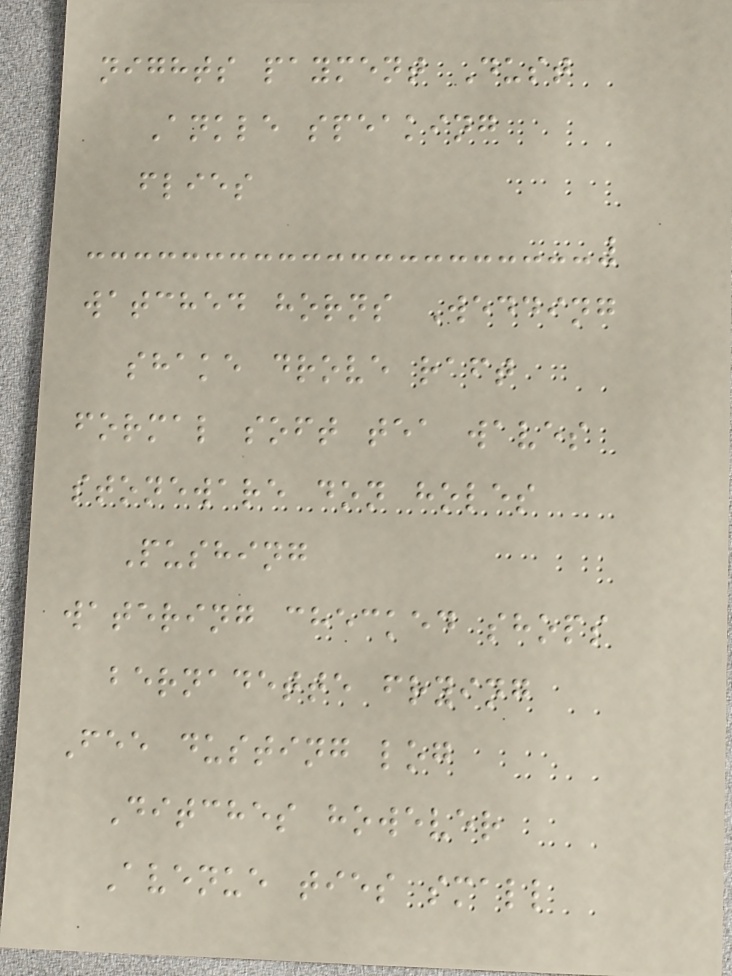nights payment Dust
Ankle speaking
flies
watched horns Wedding
shake drove raft
formal soft tea waves
stoneware don holes
Pushing
watering checked shops
bernadette frying
Fee dusting log
Ditches however
Avenue ties small
